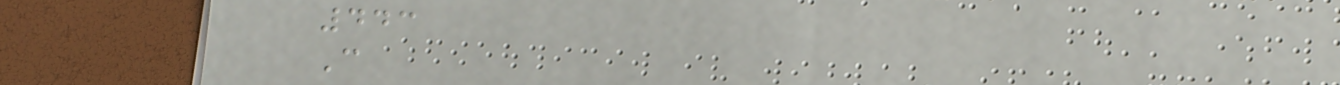443
C
